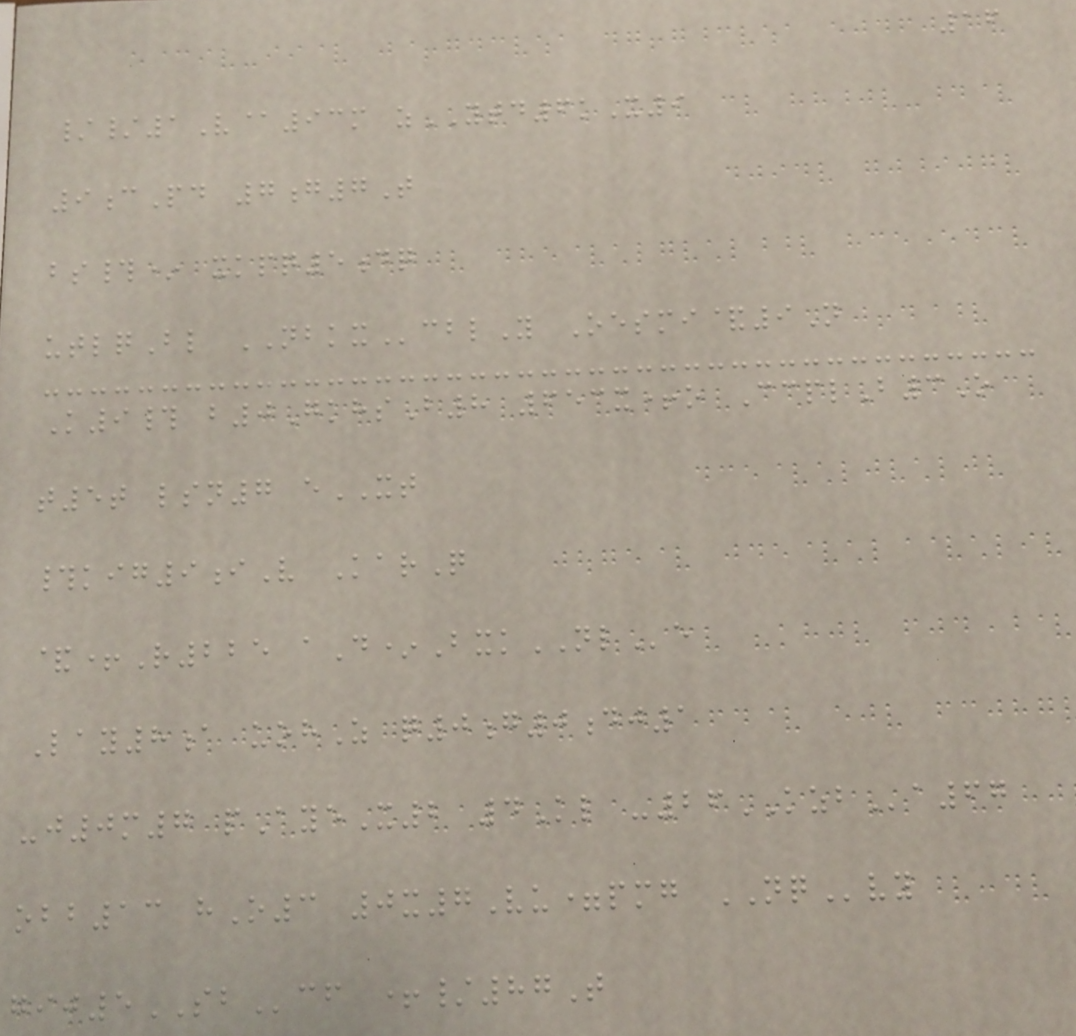16
//1V@93m zYTD6kX9
9cPd 7g7T
bs#* xkpq5dq
utlqBl NBKXcblY Oesmi&9N
K9# b0GkhsB8 653x+o CcplB3O
t5t lsn7 eXT
#kig9iV KarQ
&+R225 aD*BxkNLe
Lay8a uohZ q0g0dj1
-j0m7 pAyeX2 4Kl -26KZBa67
obb13 hO3 0x7Vu=pmg NQvy
gij5SBcf +/87T
